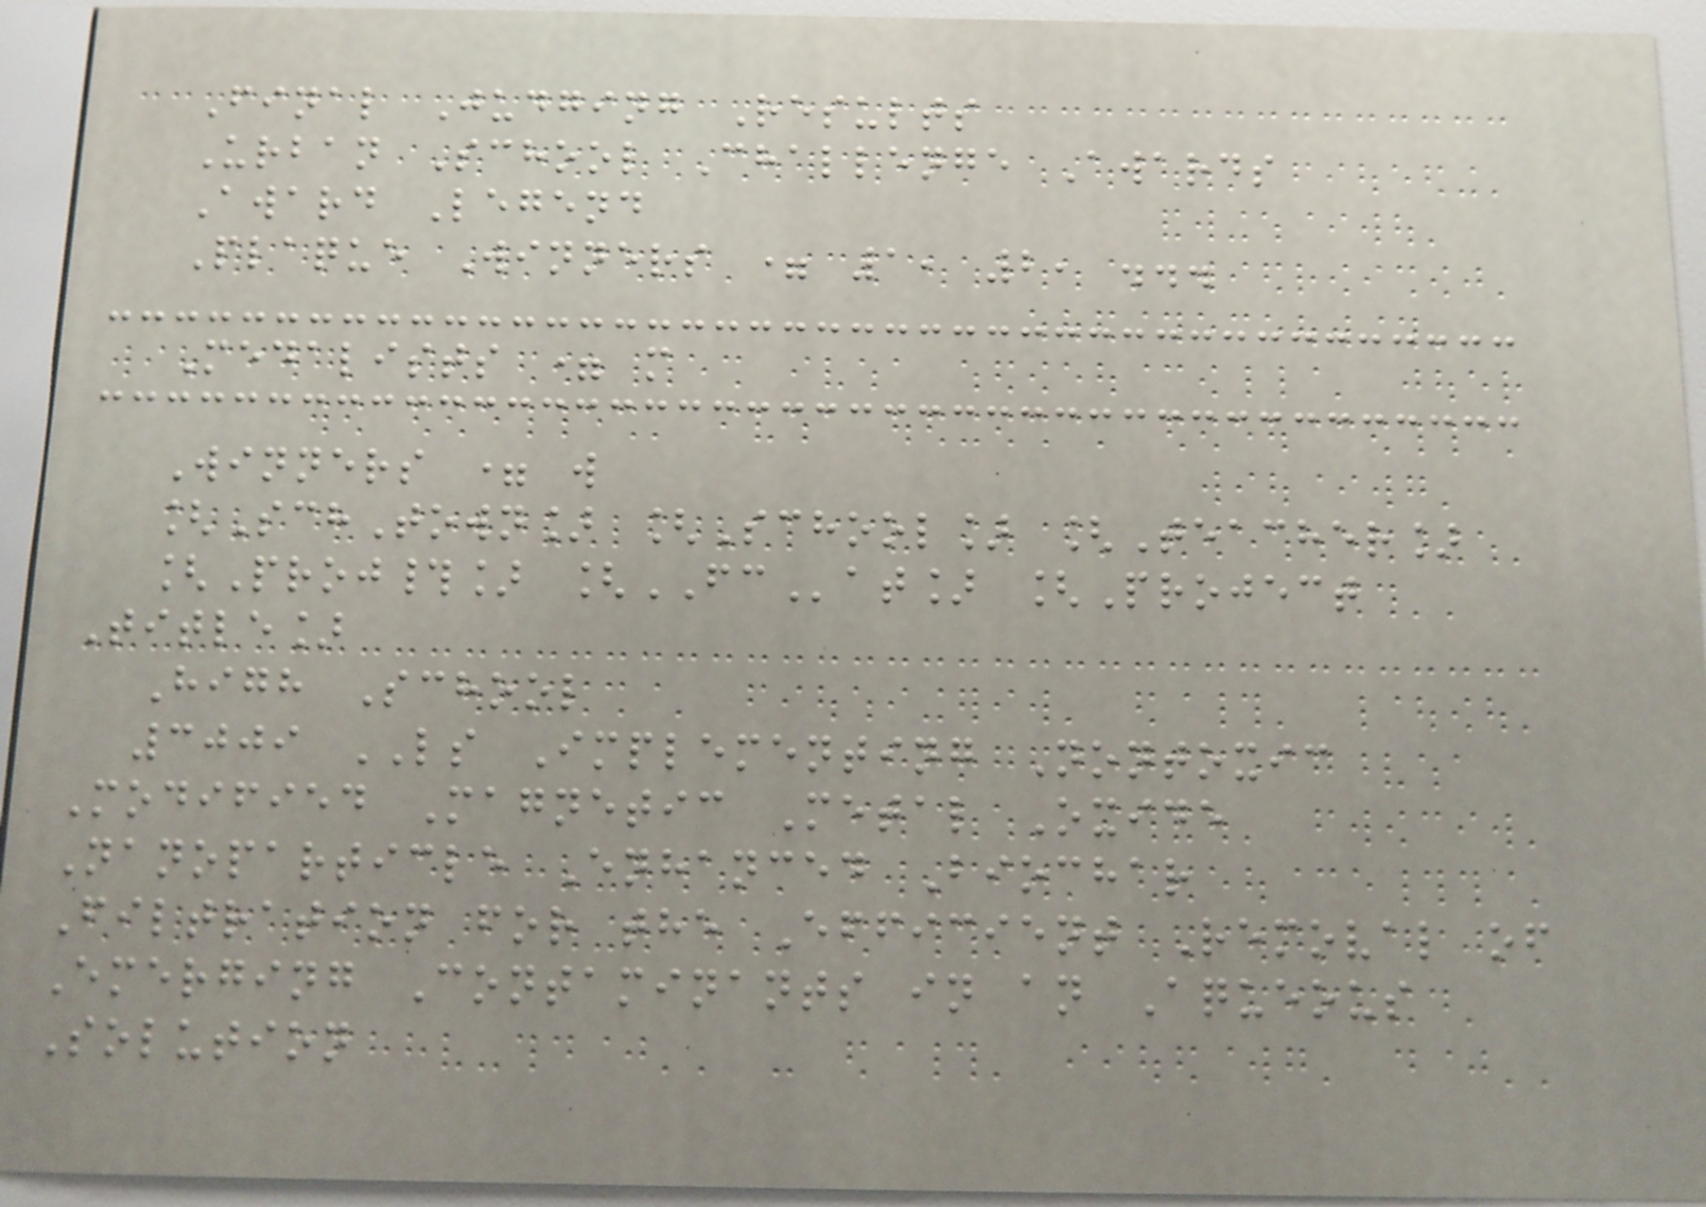Final Judging Results
Urban School Challenge Awards
Award Legend
Plaque Winners = 1, 2, ...
Medalists = m
Winners = w
[SchTown] [School] [Teacher]
[Proj#] [FCat] [Project
Title]
High School
3009 LS Implementing Nontoxic
Modified Magnetic Metal Oxide
Nanoparticle Enhanced Biochar
Filtration for the Efficient Removal of
Emerging Contaminants in an Aqueous
Solution
